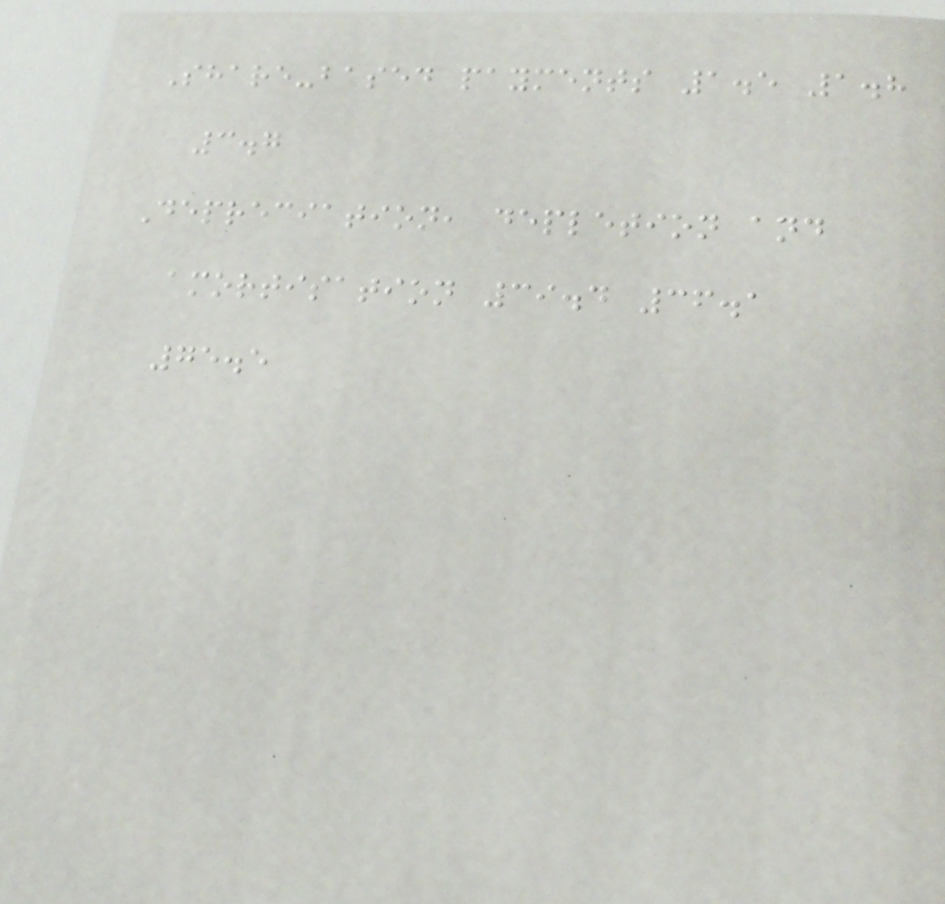Share-based payments 1.5 1.8
3.7
Depreciation, depletion and
amortisation 39.4 36.1
75.5
